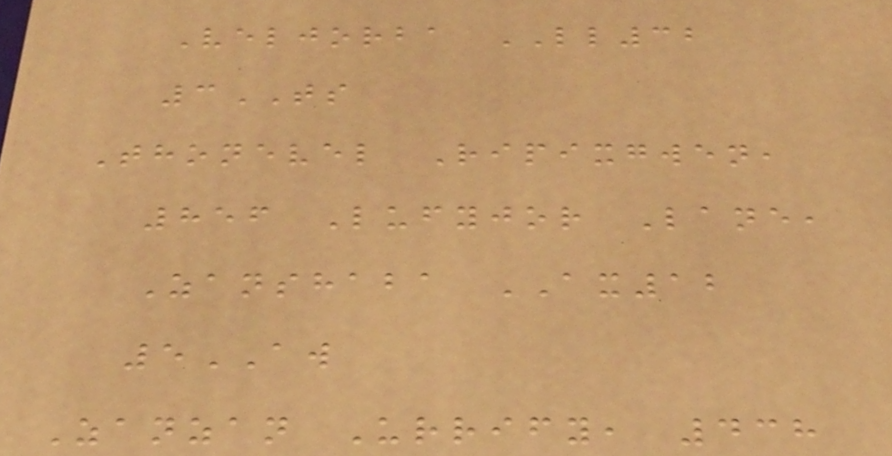Veljorba LL32
3TS
Thonevel Ripixgwen,
856 Lufyjor Lane,
Zanshaba AX12
5AW
Zanzan Urrify, 438
